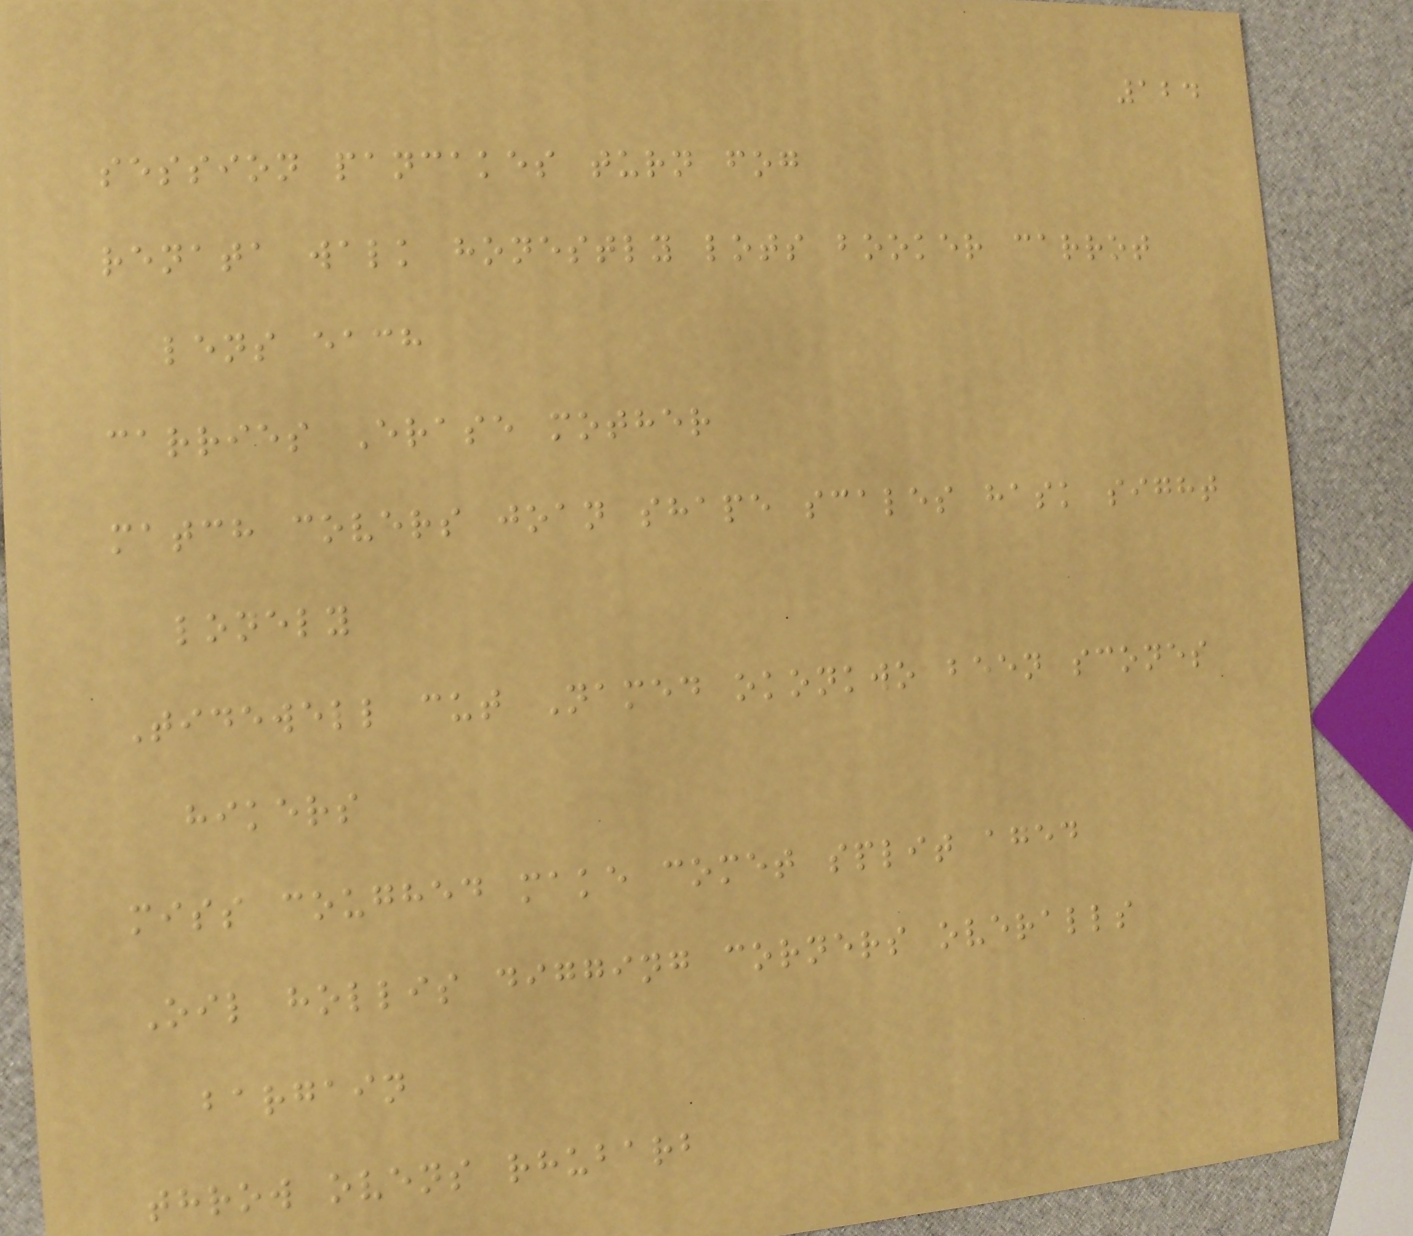124
session pancakes turn fog
renata walk honestly lots booker carrot
lens each
carries Erase mother
match covers joan shape scales hask sight
lonely
Tidewell cut Named okonkwo been scones
hikers
miss coughed make comet split aged
Oil hollis digging corners overalls
bargain
throw ovens rhubarb
